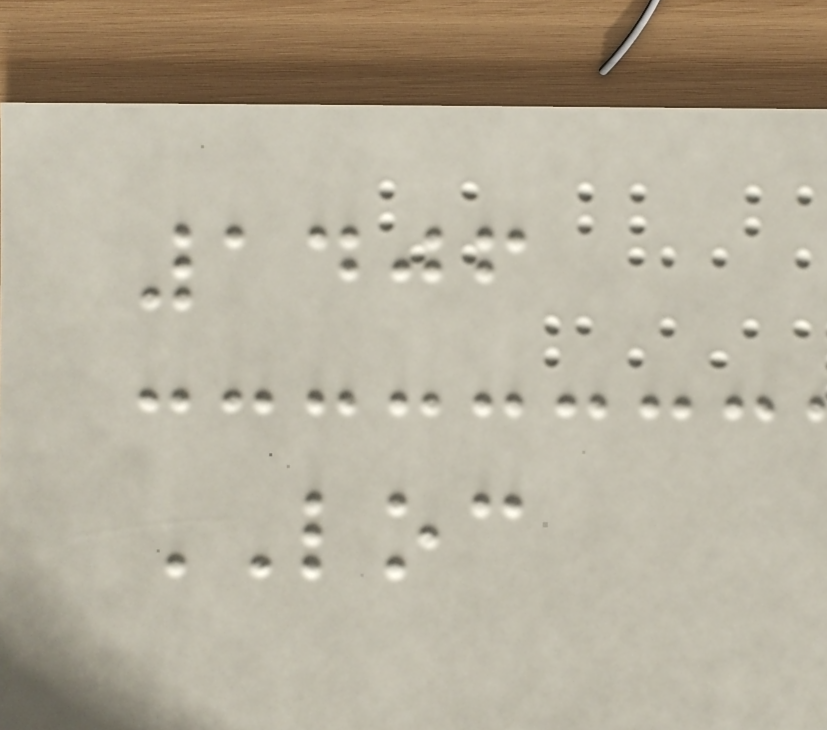1406
LOC
